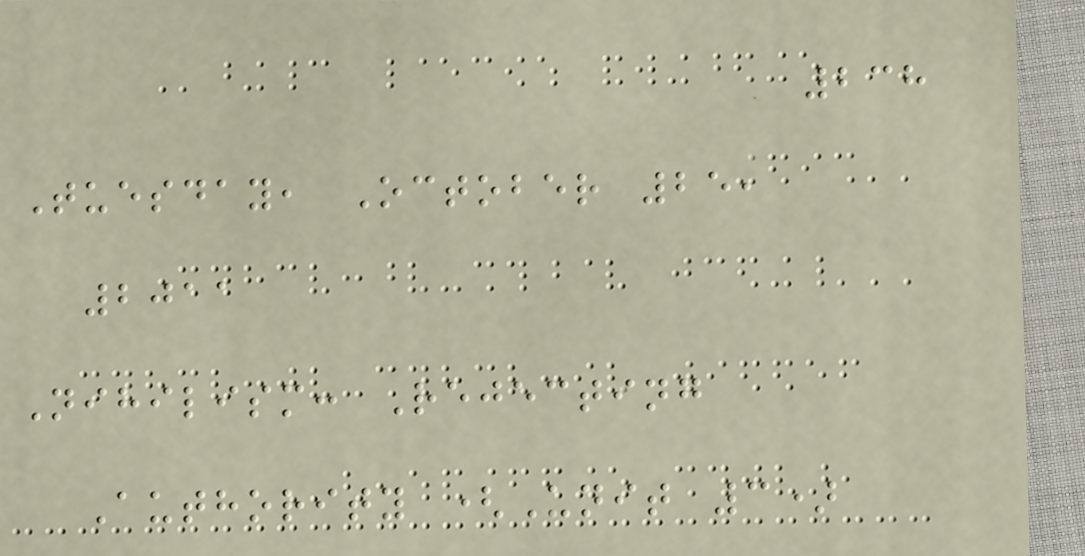238
Tuesday, October 25,
2011
Nihilism: Rejecting
Authority (Unit 3)
